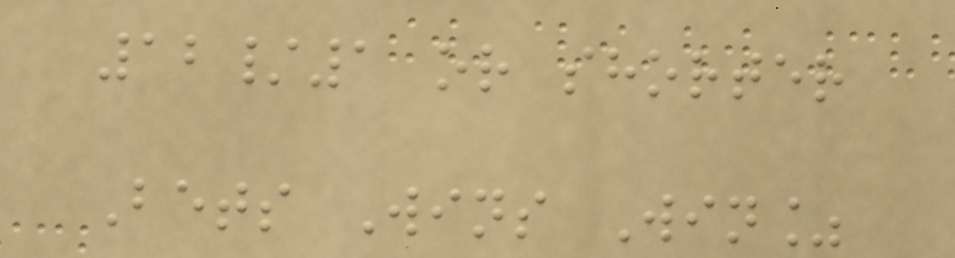12/1 or shorter
Bets Wins Win%
